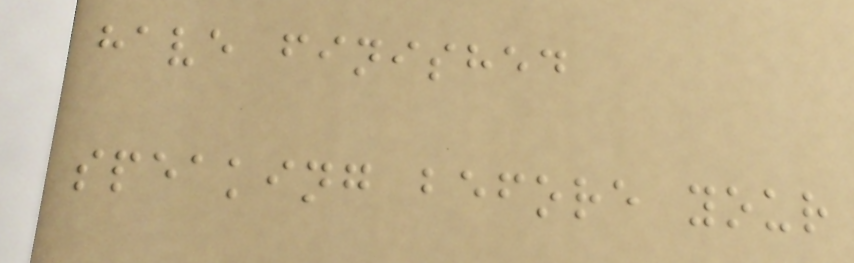have finished
speaking before your
